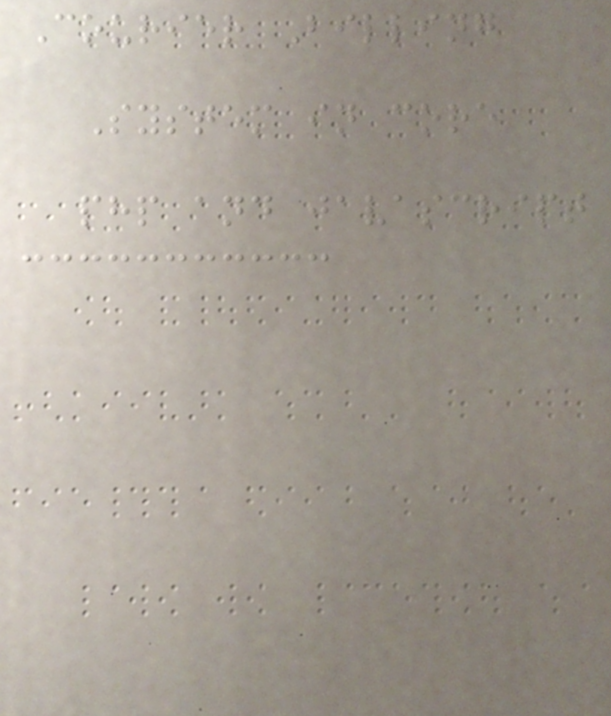Courier Billing
System in core
php and javascript
